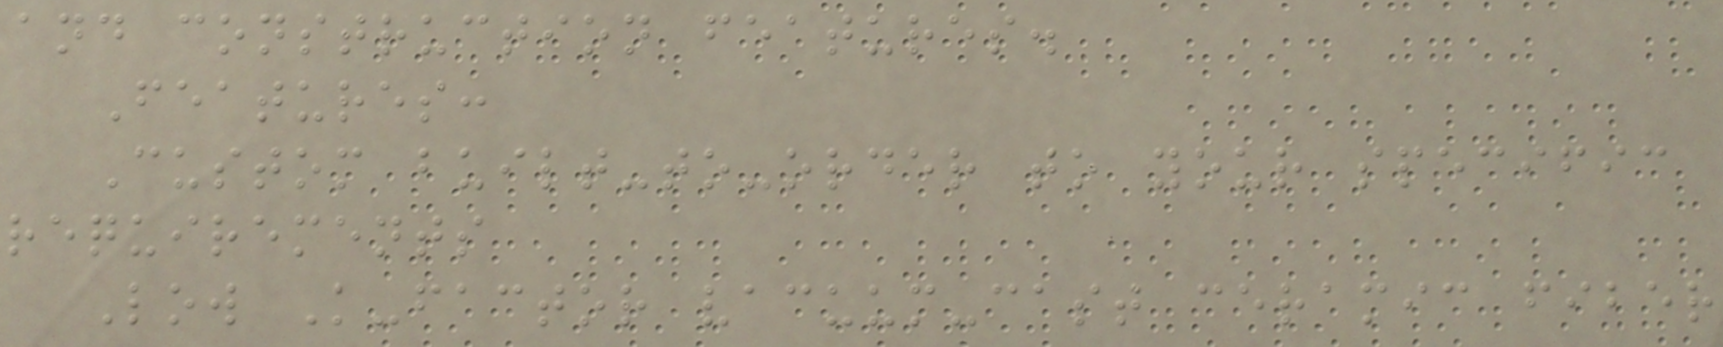and construction features.
Features:
Custom built-to-order to your specific
requirements
Low K-factor vacuum-cast ceramic fiber
